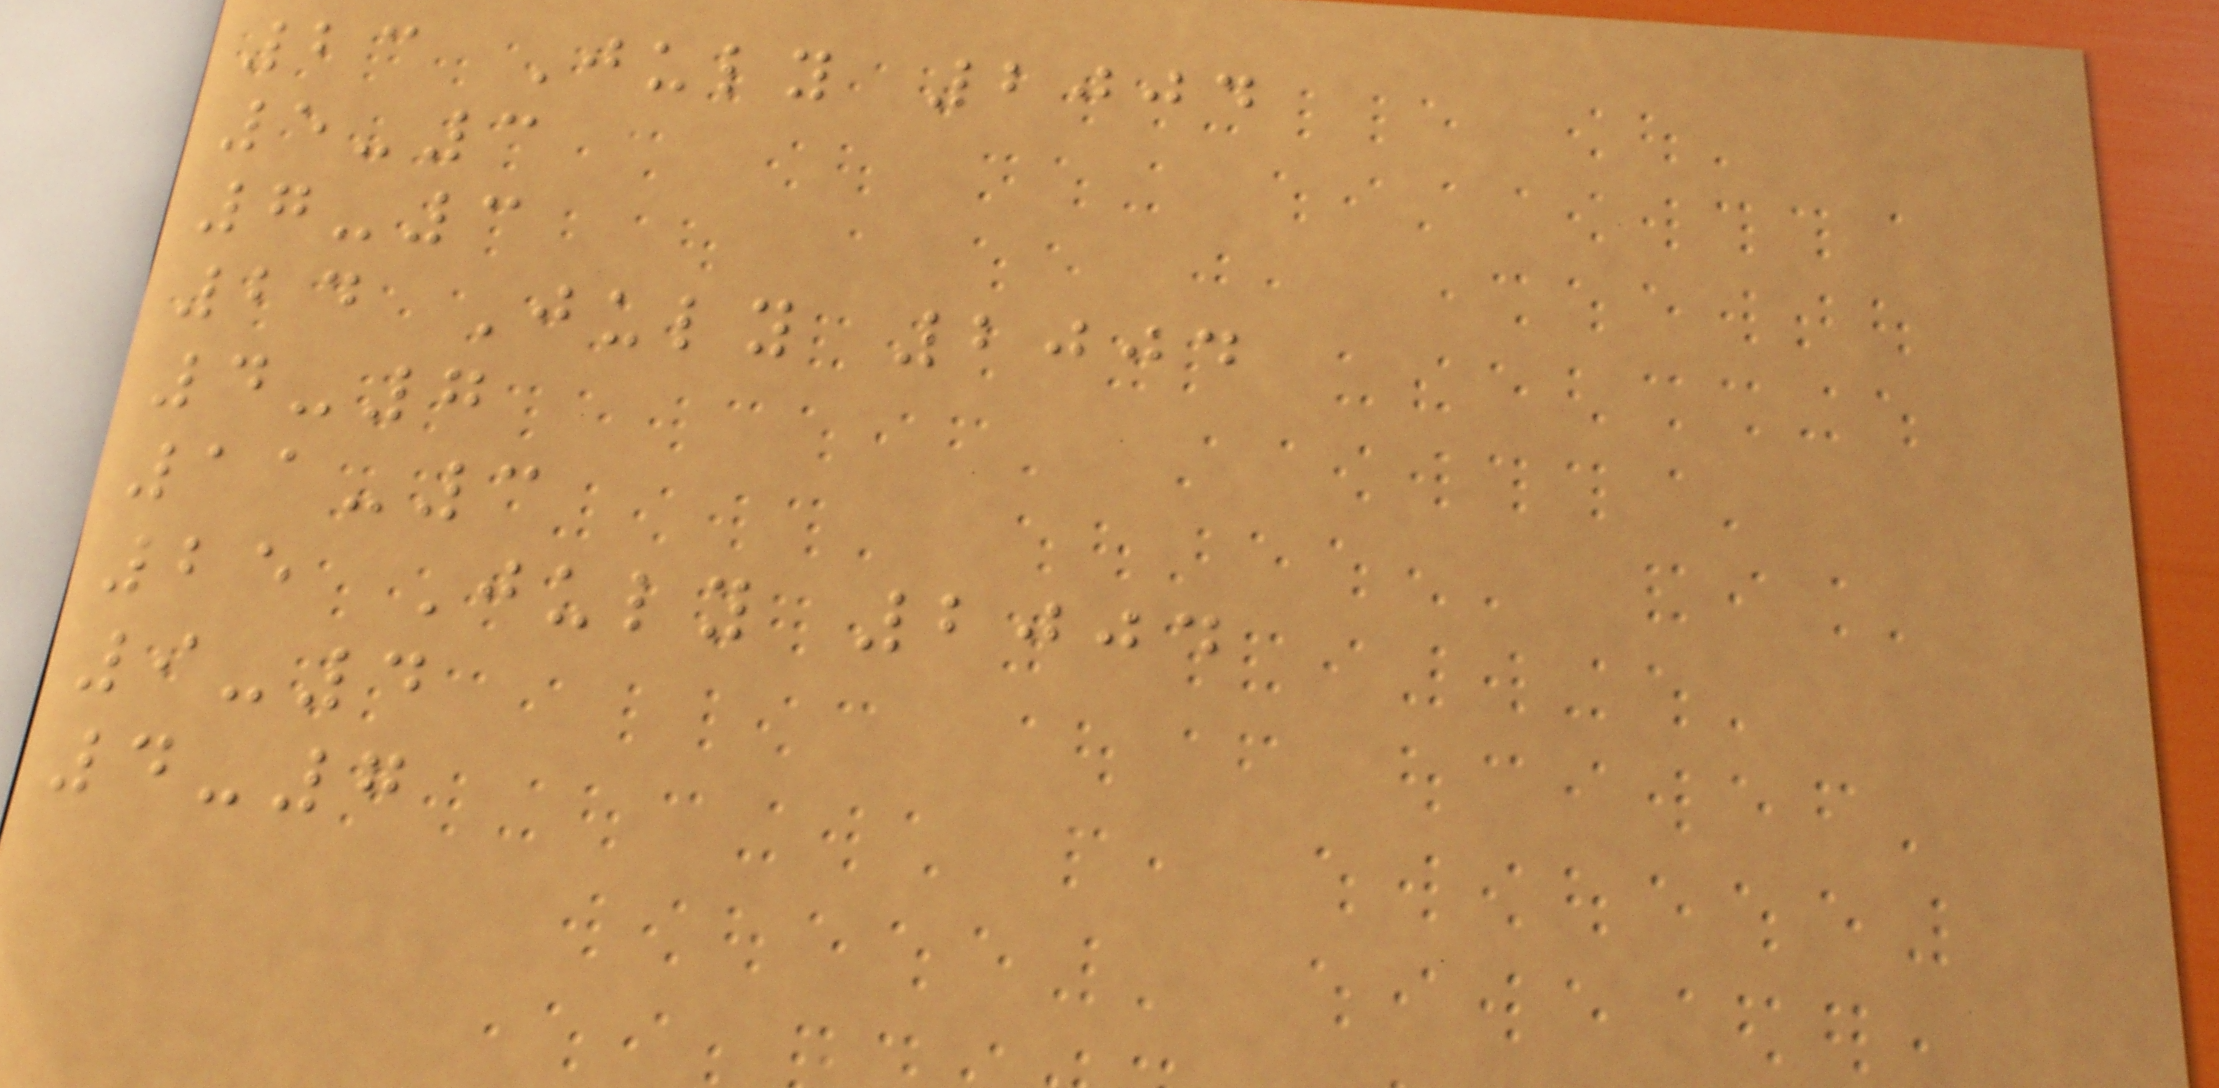23 July 2004
5-3
7-3
24 July 2004
4-7
11-3
25 July 2004
9-4
4-7
